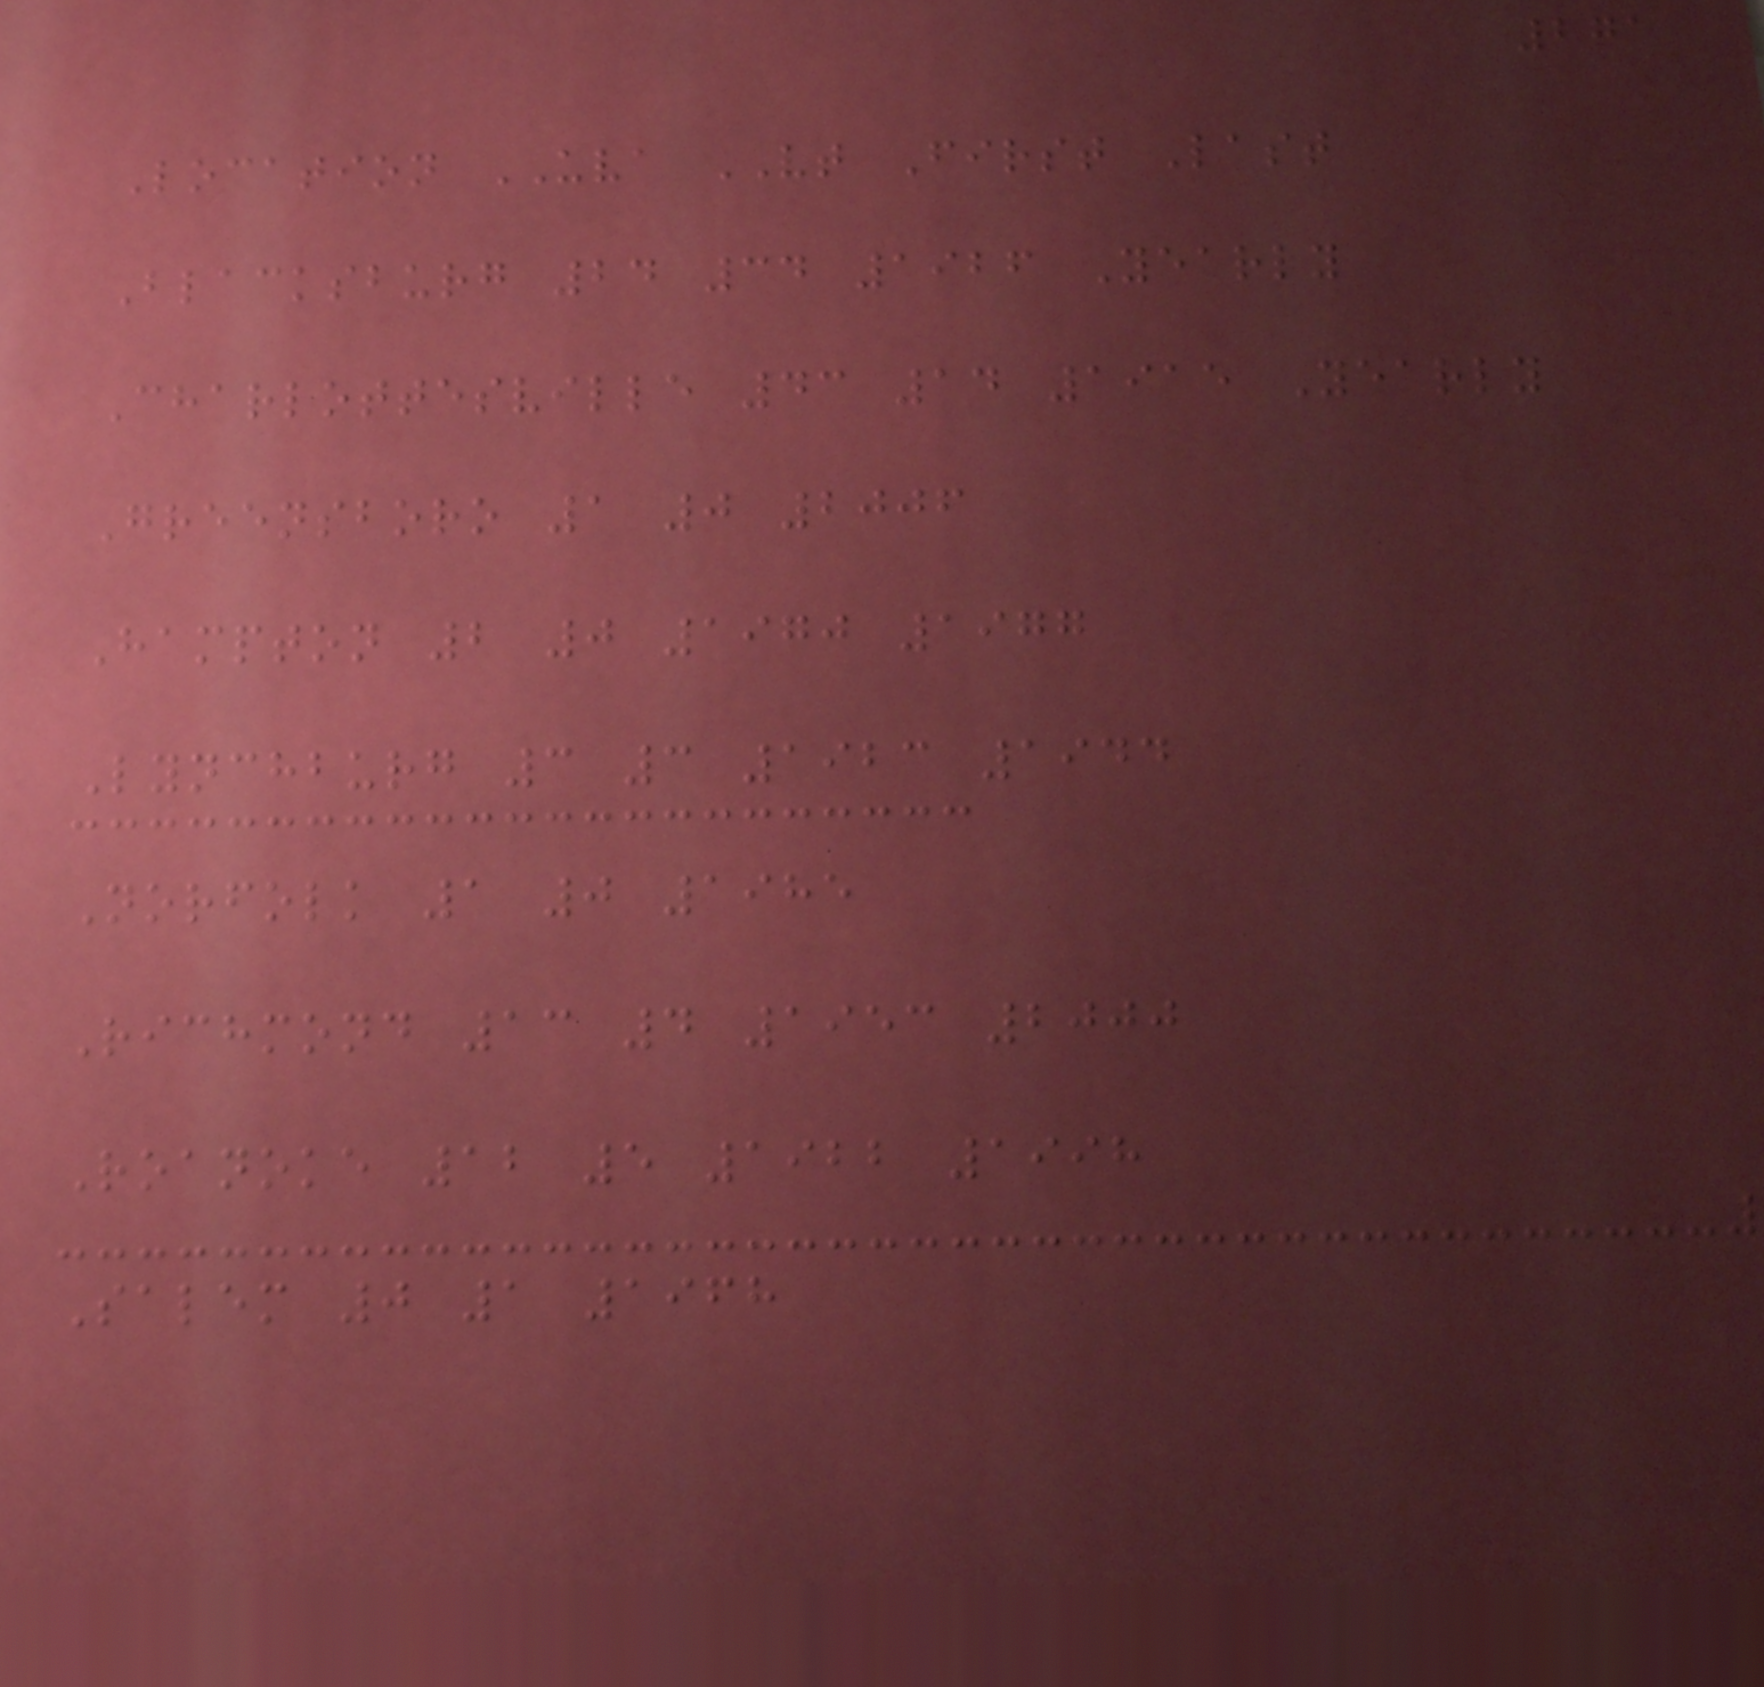271
Location UVA VT First Last
Blacksburg 24 34 1926 Yearly
Charlottesville 43 14 1915 Yearly
Greensboro 1 0 2006
Hampton 2 0 1970 1977
Lynchburg 3 3 1923 1944
Norfolk 1 0 1985
Richmond 13 4 1953 2000
Roanoke 12 5 1922 1998
Salem 0 1 1968
